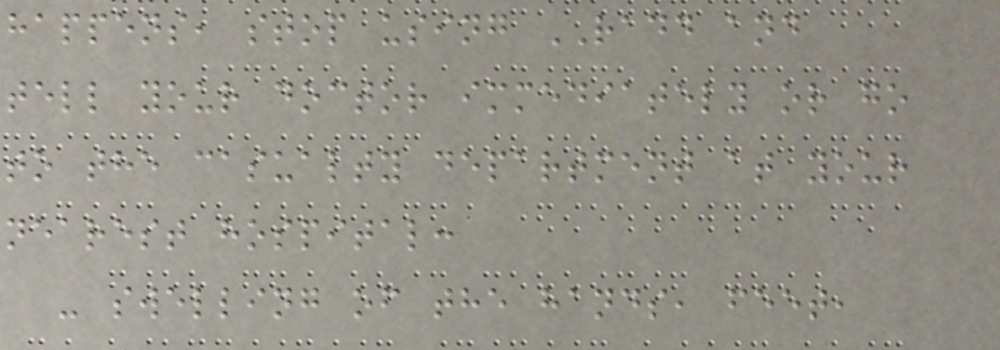happens, stop using RADD and
tell your doctor immediately or go
to the casualty department at your
nearest hospital:
- swelling of the hands, feet,
